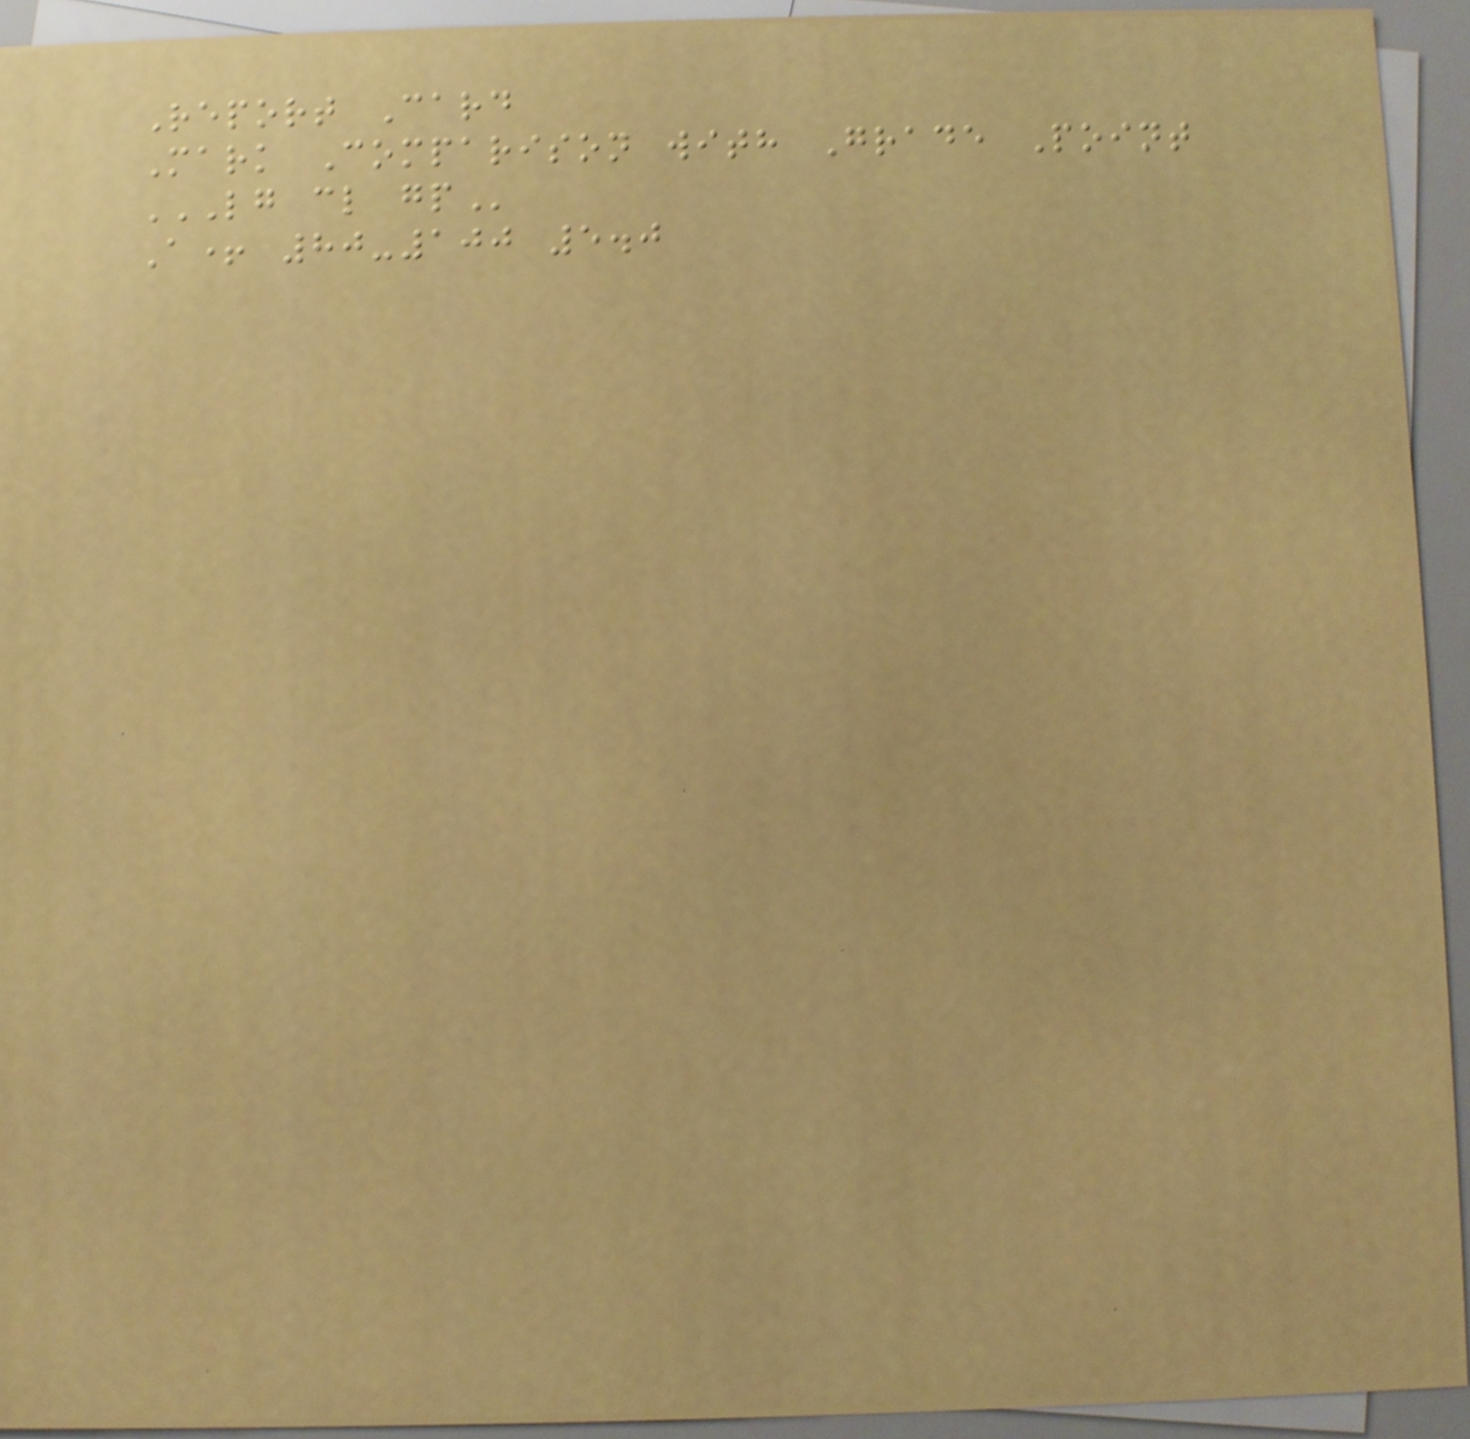Report Card
Mark Comparison with Grade Point
LG CL GP
A+ 80-100 5.0
